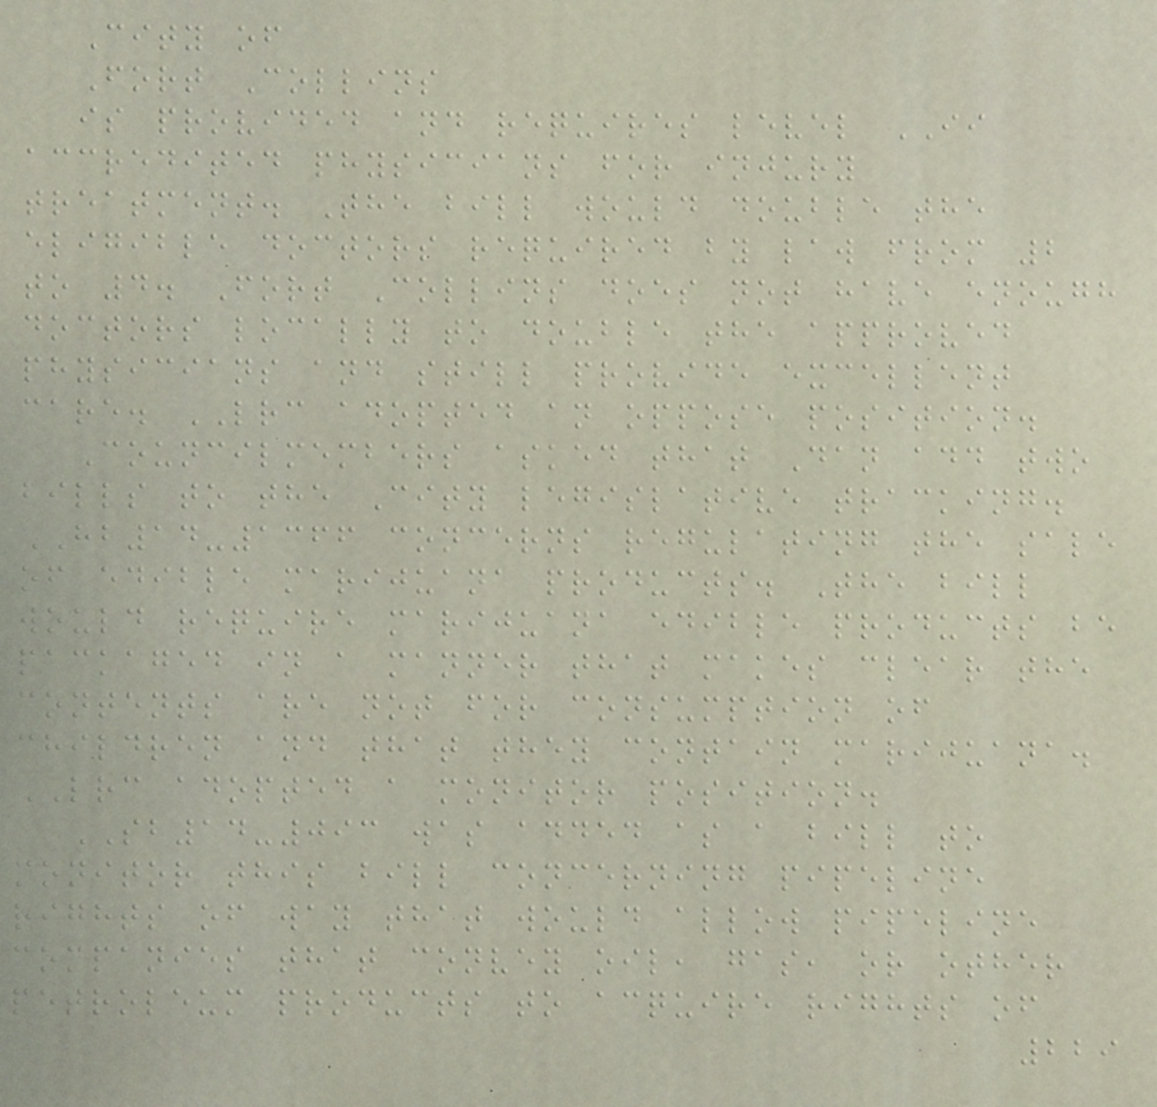City of
Fort Collins
is provided and requires level II
accredited physicians for injury
treatment. The bill would double the
eligible doctors required by law from 2
to 4. Fort Collins does not have enough
doctors locally to double the approved
physicians and still provide excellent
care. LRC adopted an oppose position.
Councilmembers asked that Dan add two
bills to the City legislative tracking.
HB14-1366 concerns regulating the sale
of edible marijuana products. The bill
would require marijuana edible products be
packaged in a manner that makes clear the
contents are not for consumption of
children and that they contain marijuana.
LRC adopted a monitor position.
SB14-093 was added as a bill to
monitor this bill concerning pipeline
rights of way that would allow pipeline
companies that convey oil, gas, or other
petroleum products to acquire rights of
229
